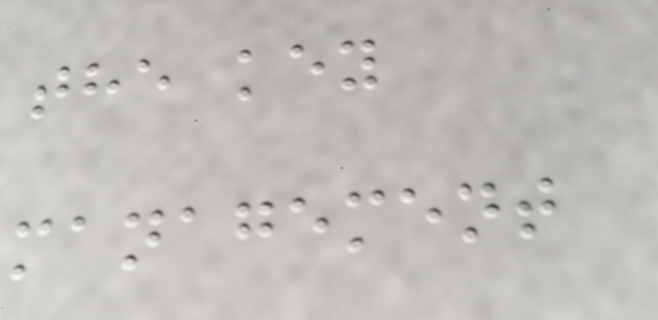the key
management
